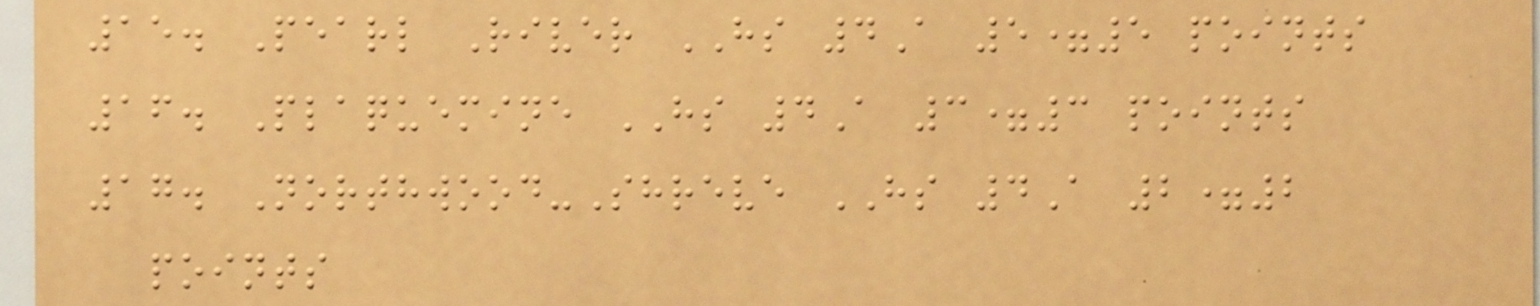15. Pearl River HS 4A 5=5 points
16. Plaquemine HS 4A 3=3 points
17. Northwood-Shreve HS 4A 2=2
points
